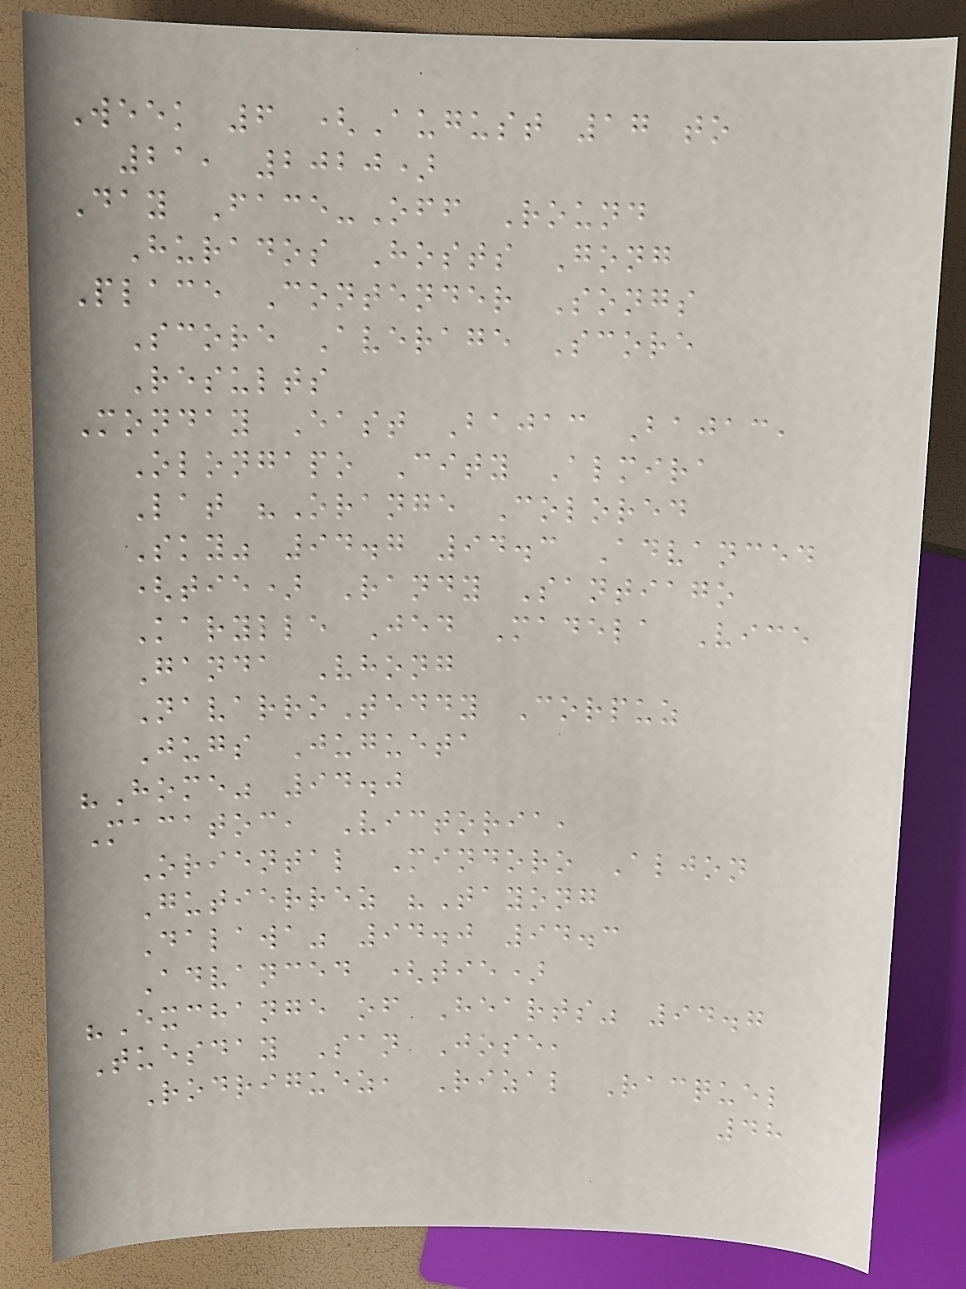Week 6 (August 17 to
21, 2020)
Day Face-Off Round
Hurados Hosts Gong
Place Contender Songs
Score Average Score
Results
Monday East Bajac Bajac,
Olongapo City Almira
Lat "Orange Colored
Sky" 94.7 94.3 Advanced
(tie) Randy Santiago
Karylle Jed Madela Vice
Ganda Vhong
NavarroTeddy Corpuz
Jugs Jugueta
"Home" 94.0
Macatoc, Victoria,
Oriental Mindoro Aljon
Gutierrez "Tayong
Dalawa" 94.0 94.3
Advanced (tie)
"Exchange of Hearts" 94.7
Tuesday San Jose,
Rodriguez, Rizal Racquel
48
